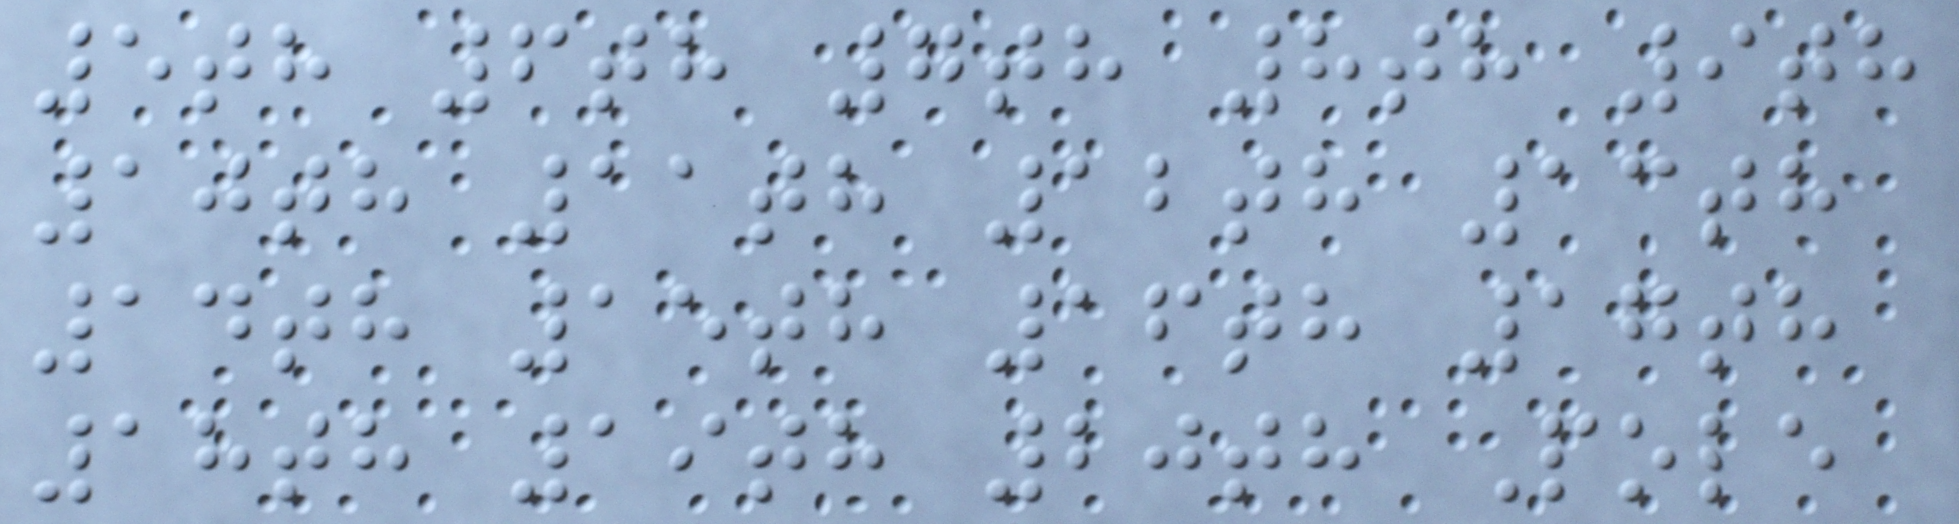5th 6th 7th 8th 9th
10th 11th 12th 13th
14th 15th 16th 17th
18th 19th 20th Pole
